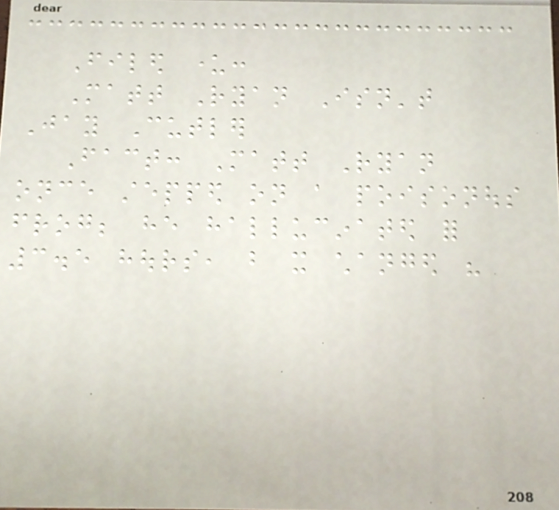Filed under:
Matt Ryan Isn't
Jay Cutler
Fact: Matt Ryan
once stepped on a poisonous
frog; he hallucinated for
3.5 hours, but it changed his
